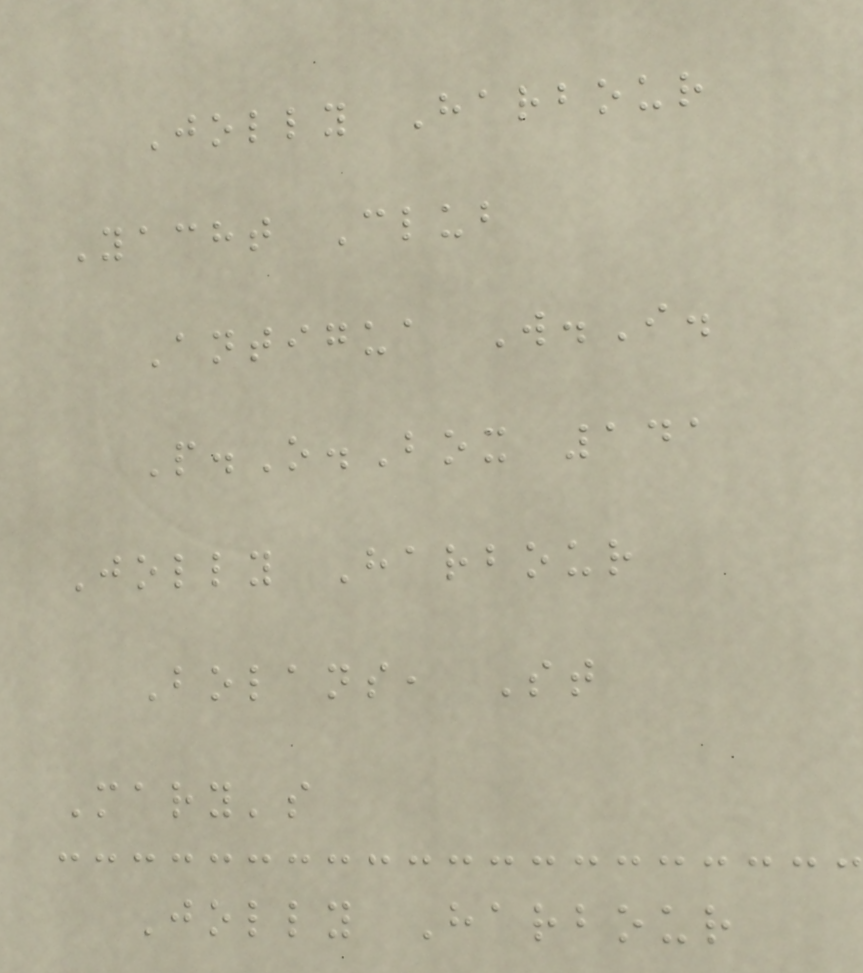Jolly Harbour
Yacht Club
Antigua W.I.
P.O.Box 141
Jolly Harbour
Bolans, St
Mary's
Jolly Harbour
